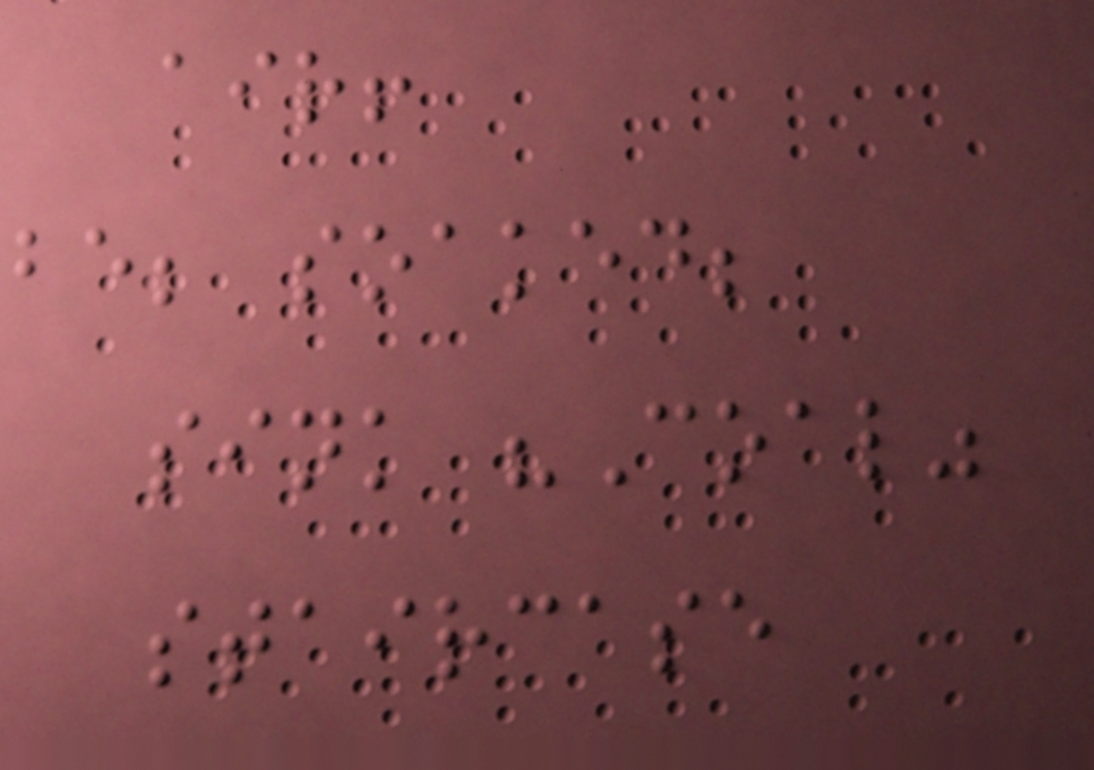air!
be; soaked;
sink "Coal"
staircase
